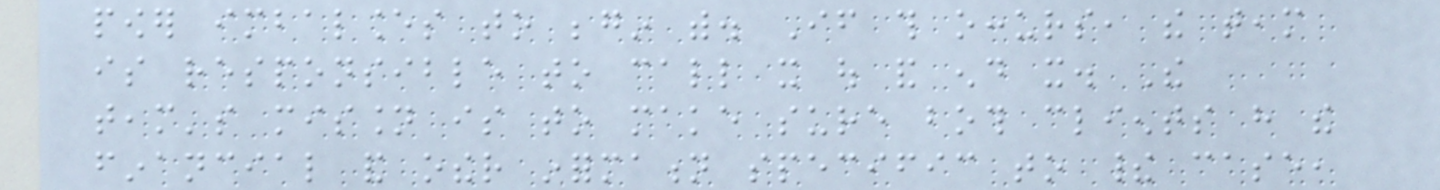power imbalances to begin with. If this occurs, the team
is responsible to call it out and end it. The
team's mission is to make sure both clients have the
financial and other information specific to their case,
